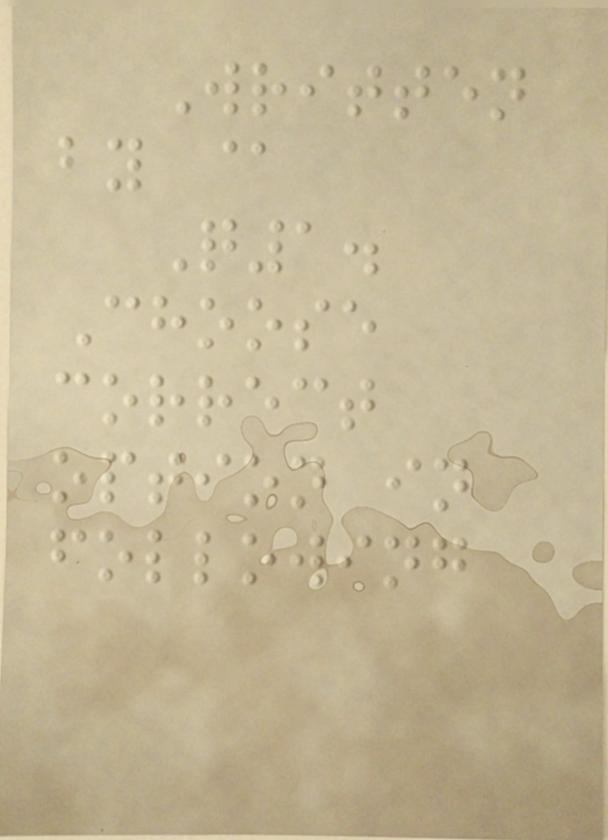Written
by @
Q1.
Choose
correct
option in
following
